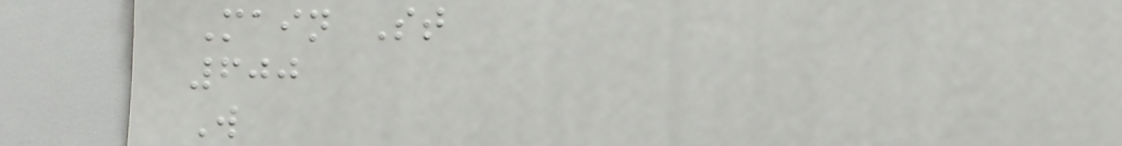Main St
600
W
